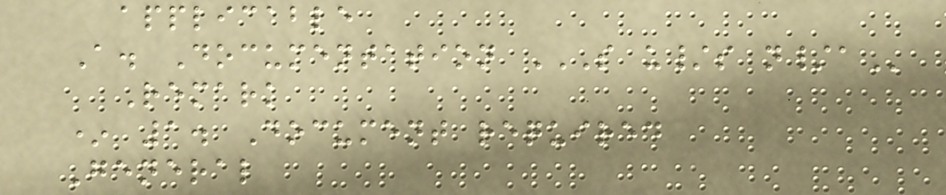applicable
A. Documentation S U/S N/A
Remark
* 1. Document required
General
